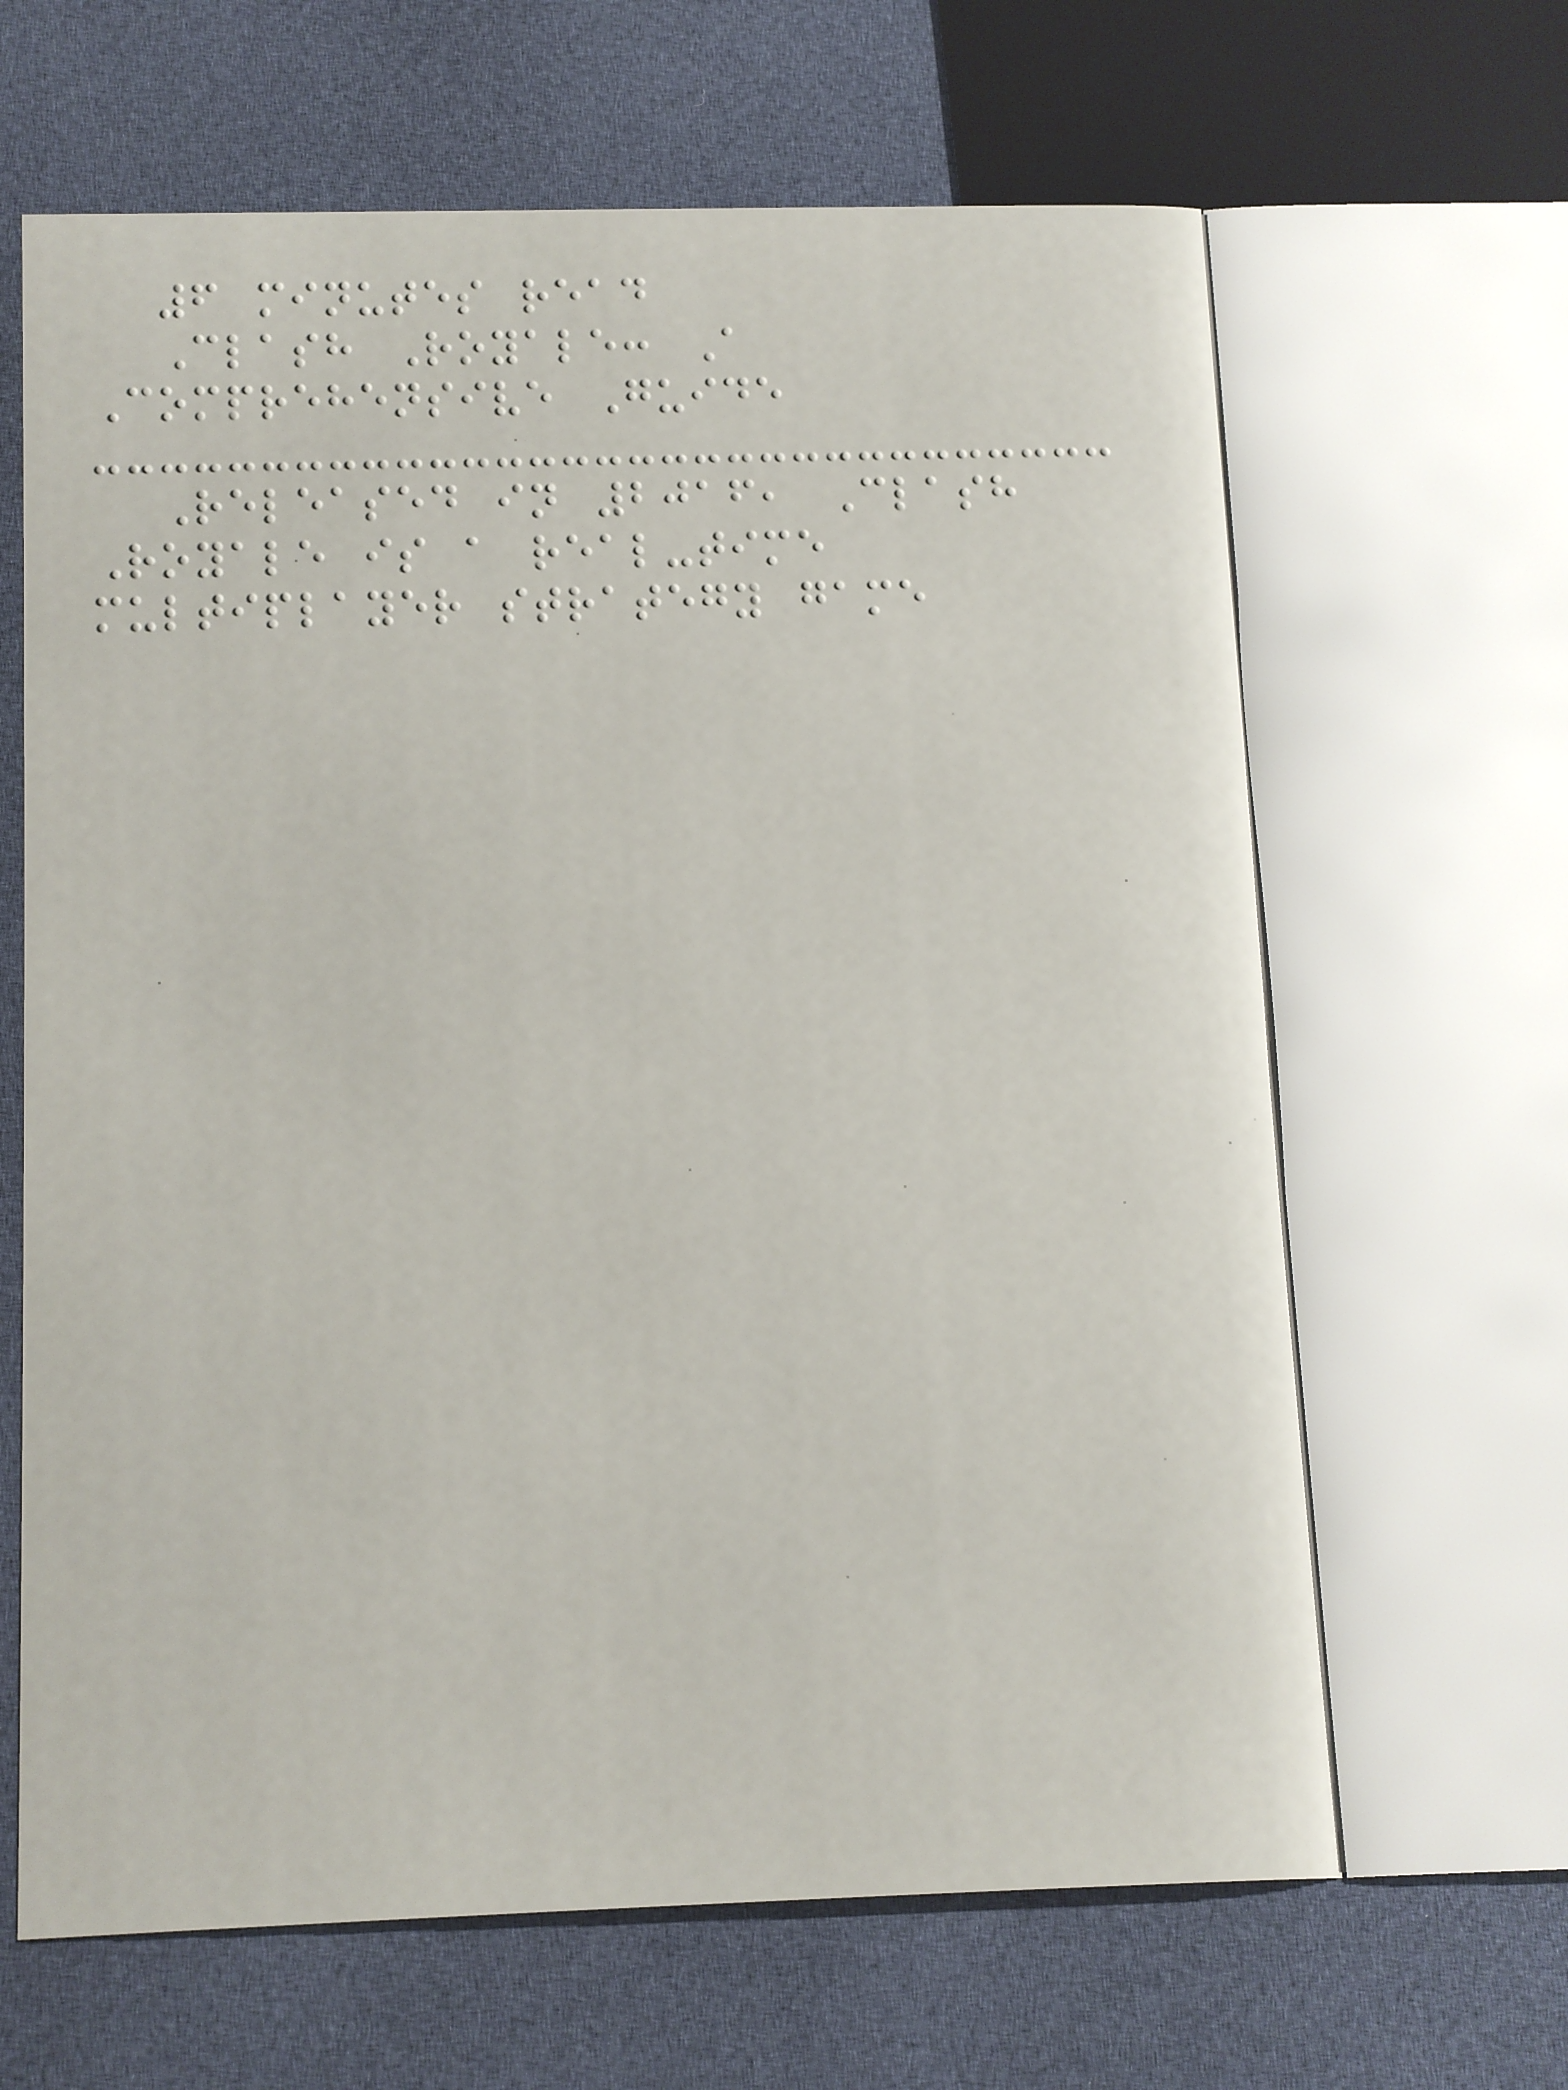6 minutes read
Clash Royale: A
Comprehensive Guide
Released in 2016, Clash
Royale is a real-time
multiplayer strategy game
